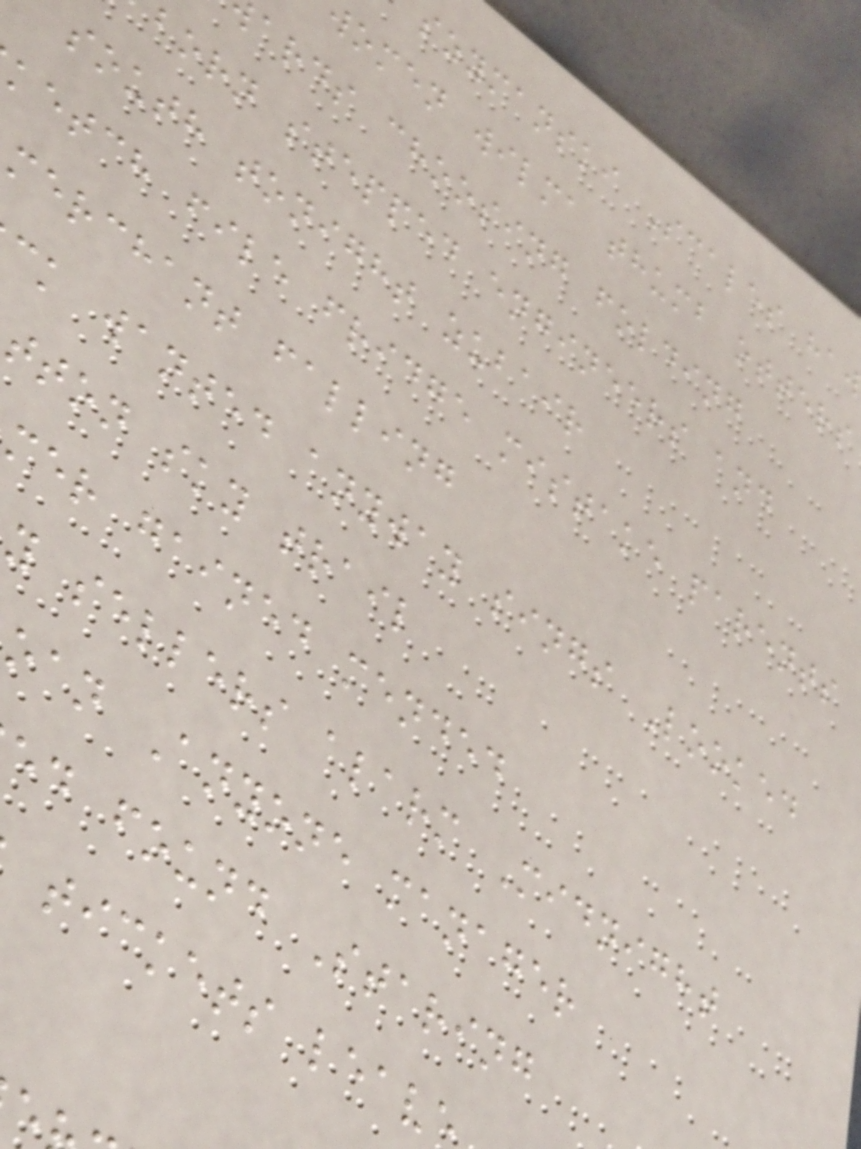szymanski Scales ha
women wilma thumb otters
ards choosing folding
born stepped engineers and
south tonight zubair
ketch file fridge mistake parents
merchant falling
ck wanted anyway sings Looked
tton sky trail
mer gained mended
y sellers alarm Midnight
oan Anyone manager
ed found Staring
tickets leav
